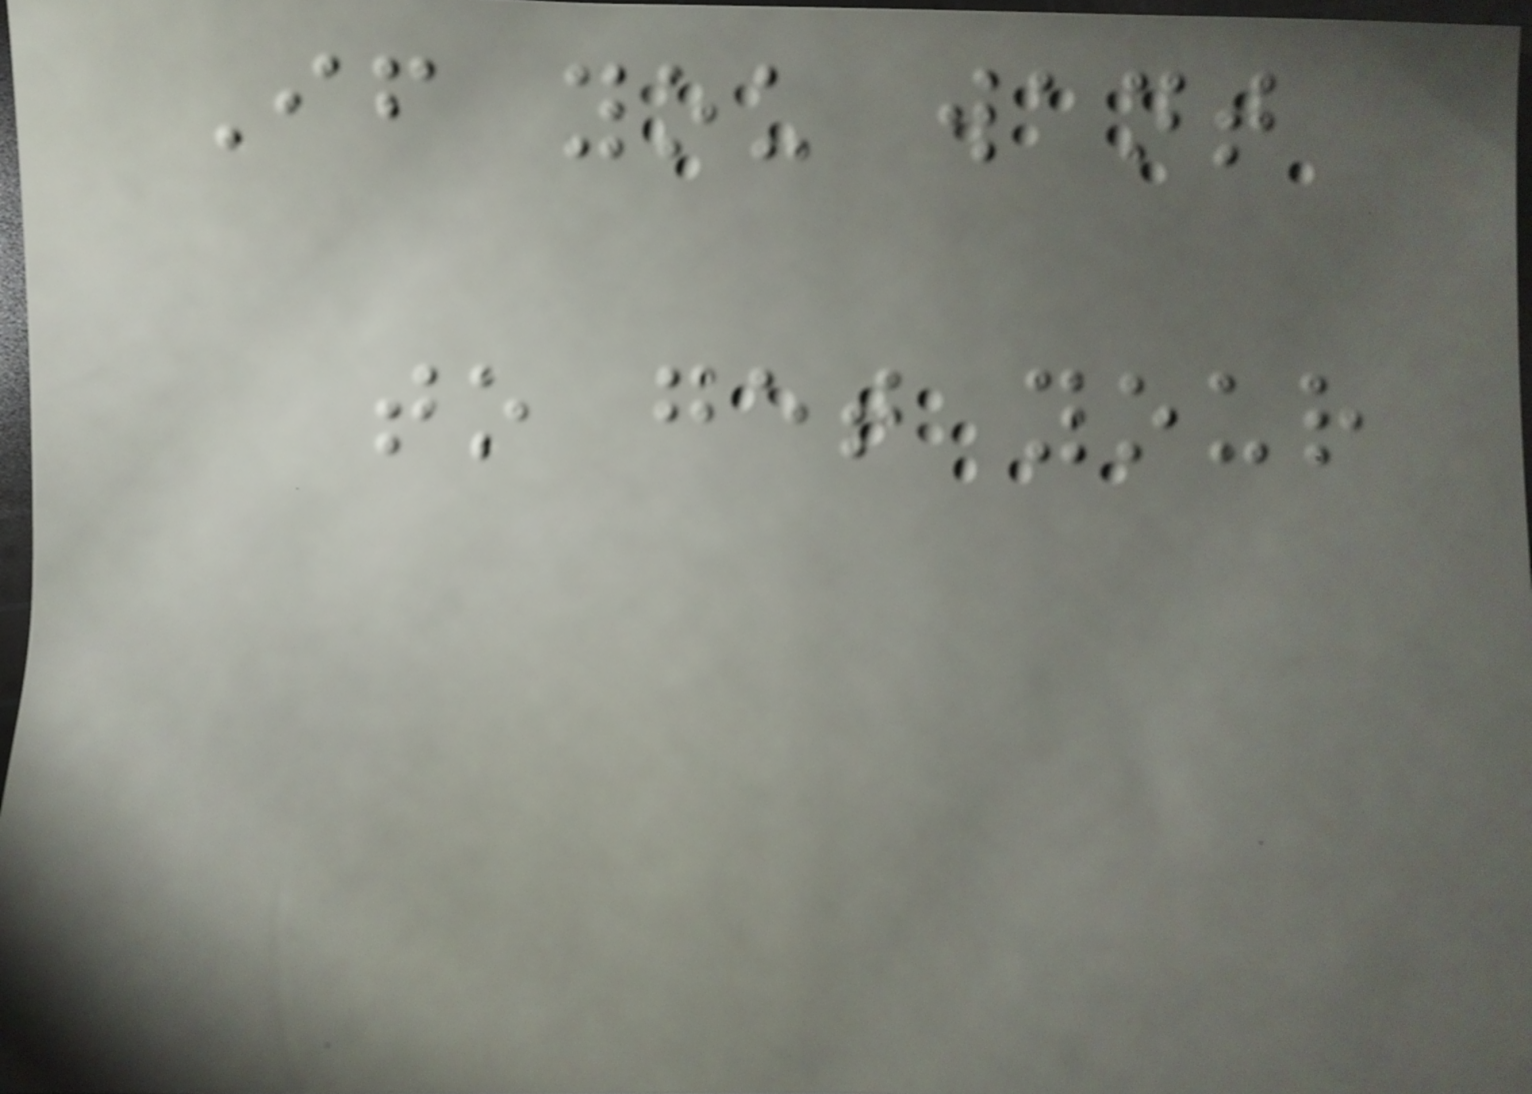If you want
to get your
